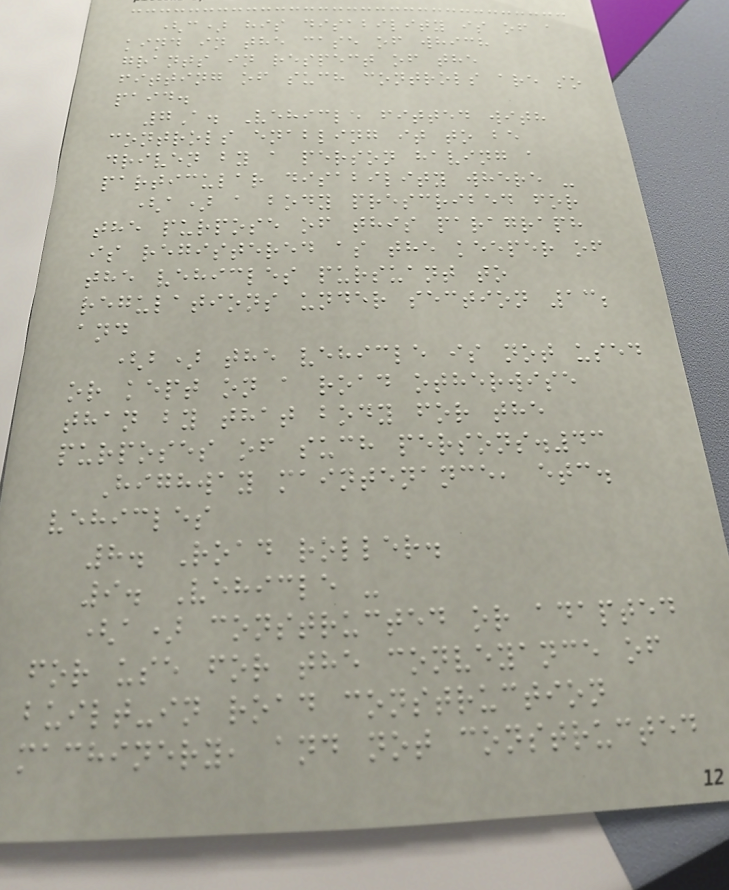(c) his disability is of a
kind in the case of which
grants in respect of the
fitting of such controls are so
paid.
7A. Vehicle fitted with
controls enabling it to be
driven by a person having a
particular disability where -
(a) a body prescribed for
the purpose of this paragraph
is registered as the keeper of
the vehicles pursuant to
regulations under section 13;
and
(b) the vehicle is not used
or kept on a road otherwise
than by that body for the
purposes of such persons.43
Highway maintenance, etc.
vehicles
8. Road roller.
9. Vehicle -
(a) constructed or adapted
for use for the conveyance of
built-in road construction
machinery, and not constructed
